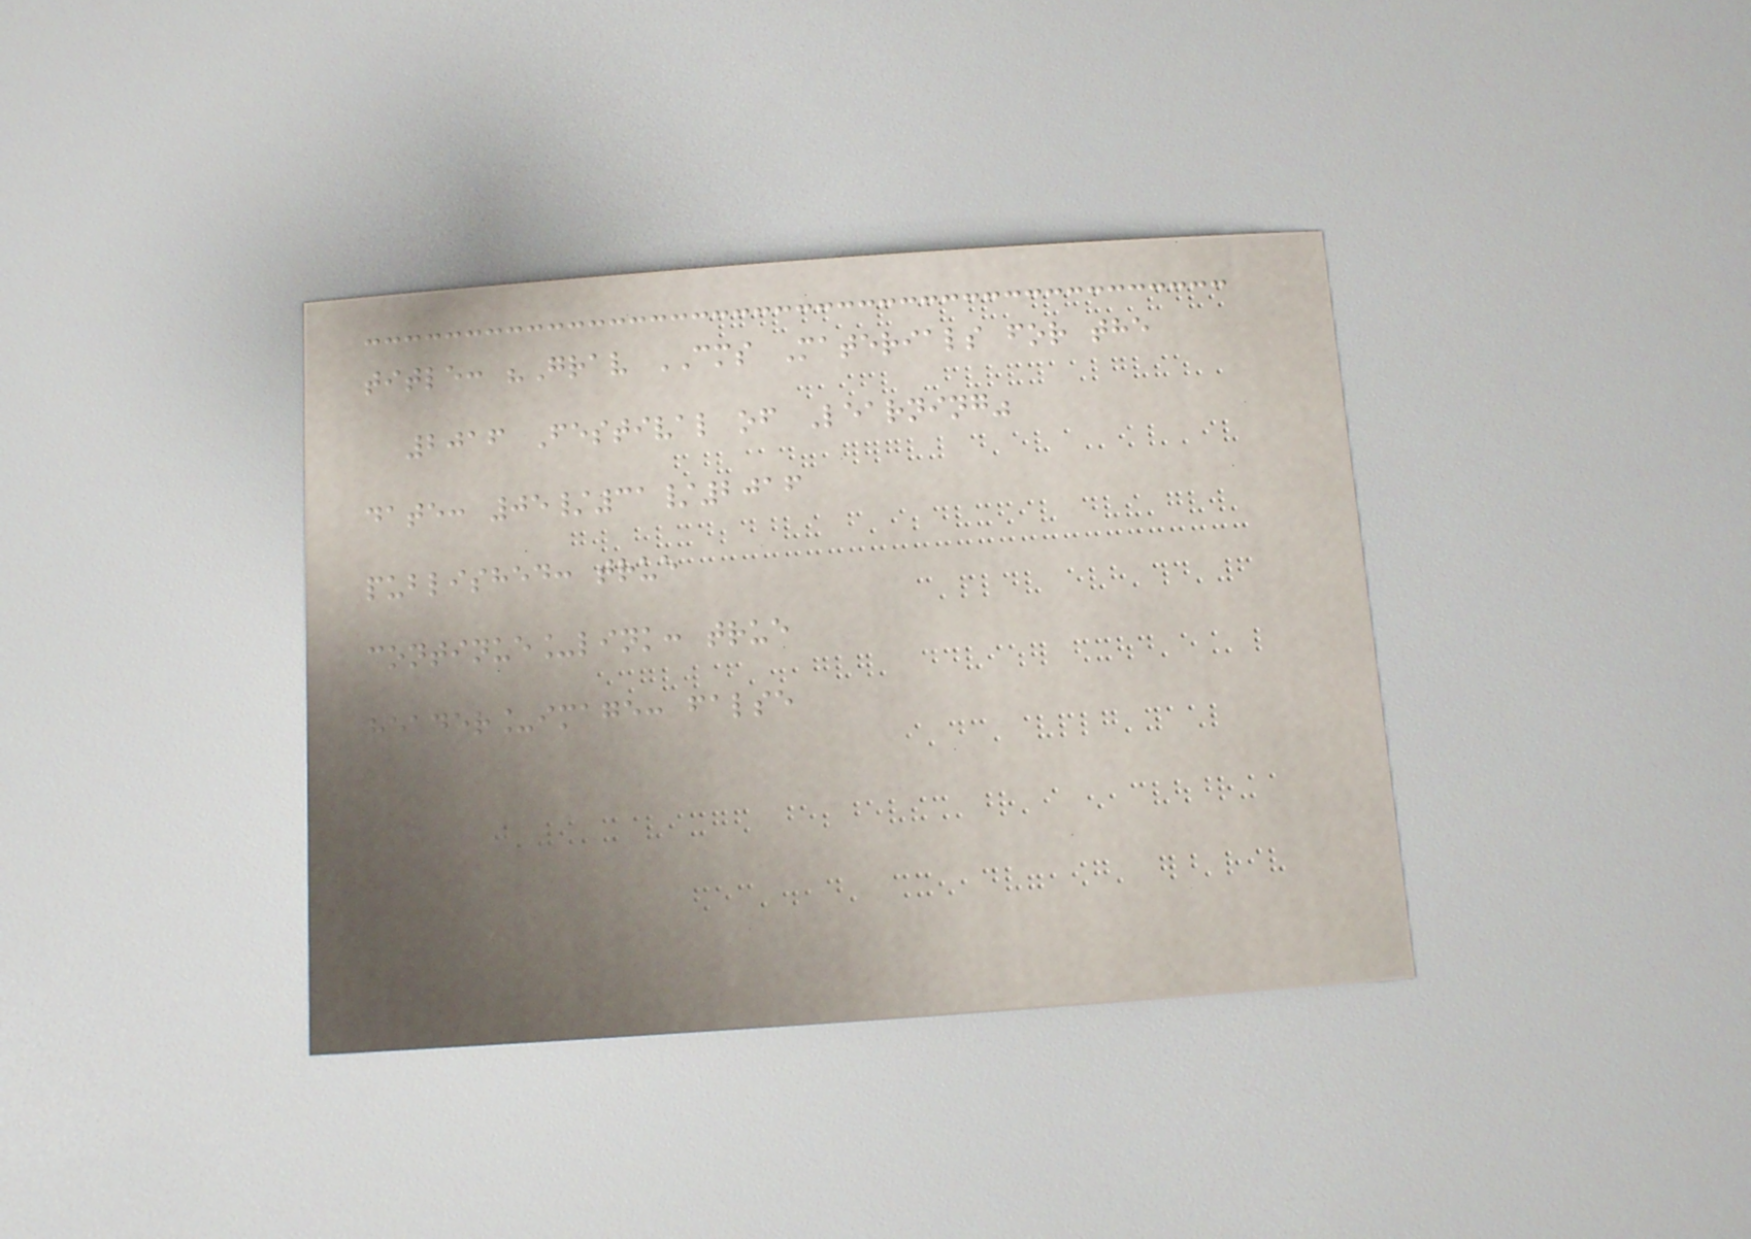title: "Grav CMS Materials for the
2016 Festival of Learning"
date: 05/31/2016
published: true
continue_link: true
header_image: false
